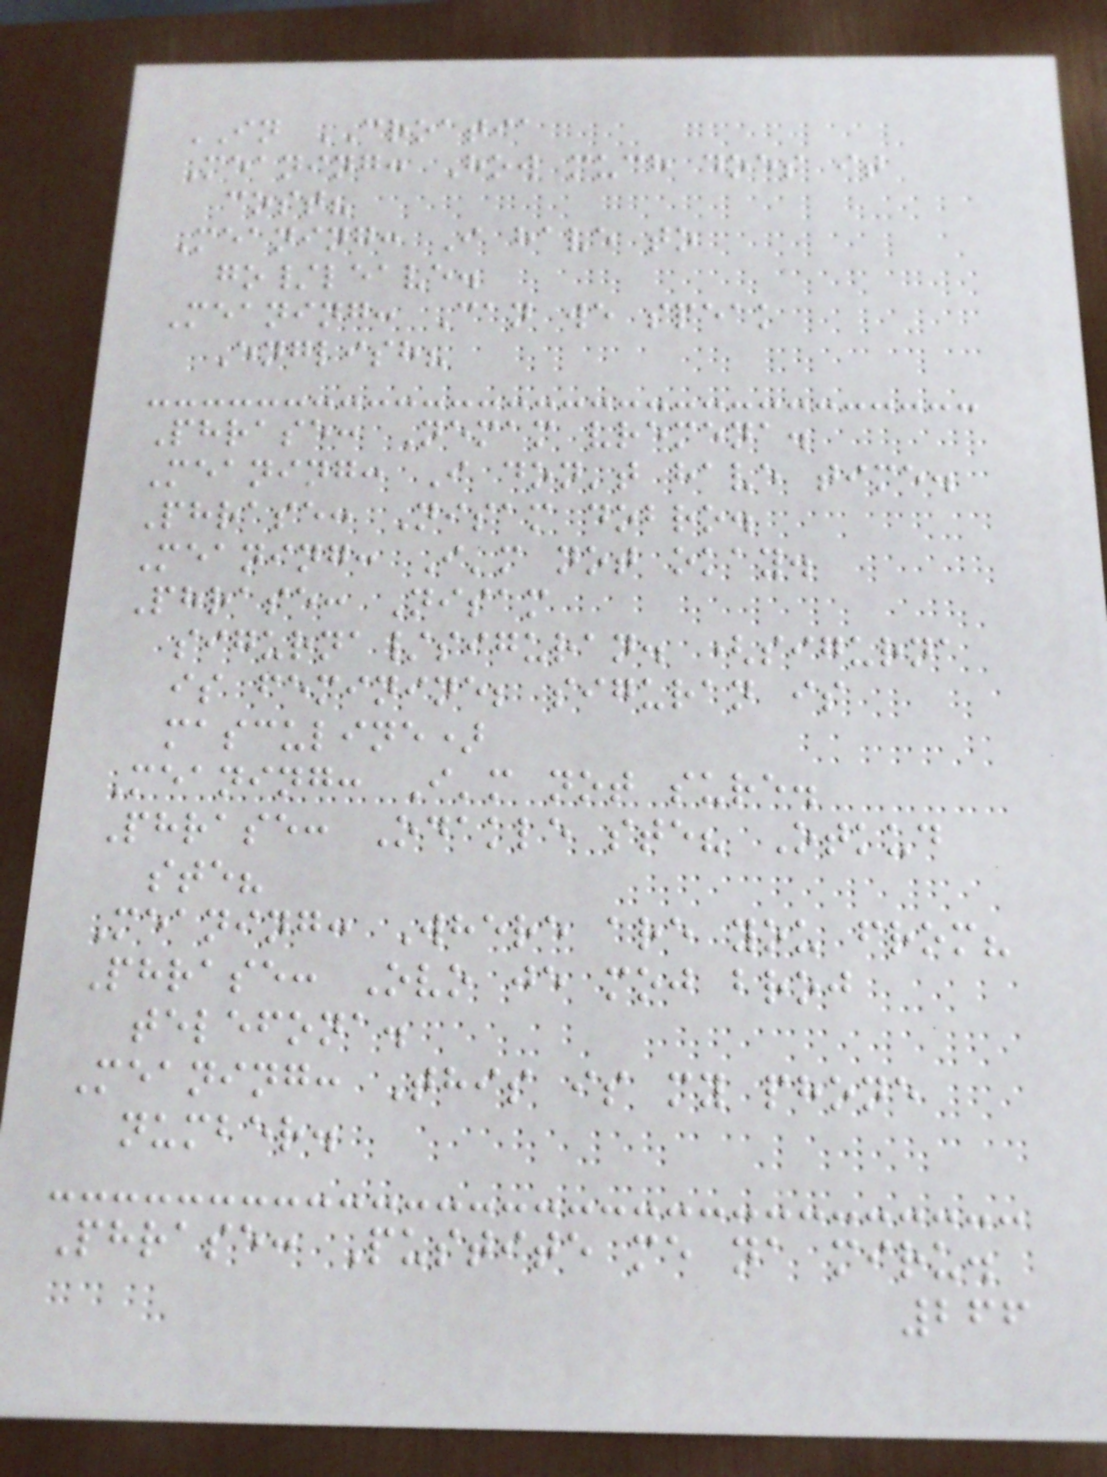IN CROATIA
Meaning: How much does it
cost?
Meaning: I have to
go/leave.
Meaning: Can we speak
English?
Phrase: Nemam vremena.
Meaning: I don't have time.
Phrase: Nisam dobro.
Meaning: I'm not okay.
Phrase: Nisam
sigurna/siguran. (sigurna
is feminine; siguran is
masculine)
Meaning: I'm not sure.
Phrase: Odakle ste? Otkud
ste?
Meaning: Where are you from?
Phrase: Ovo je moj broj
telefona.
Meaning: This is my phone
number.
Phrase: Pustite me na miru.
266
